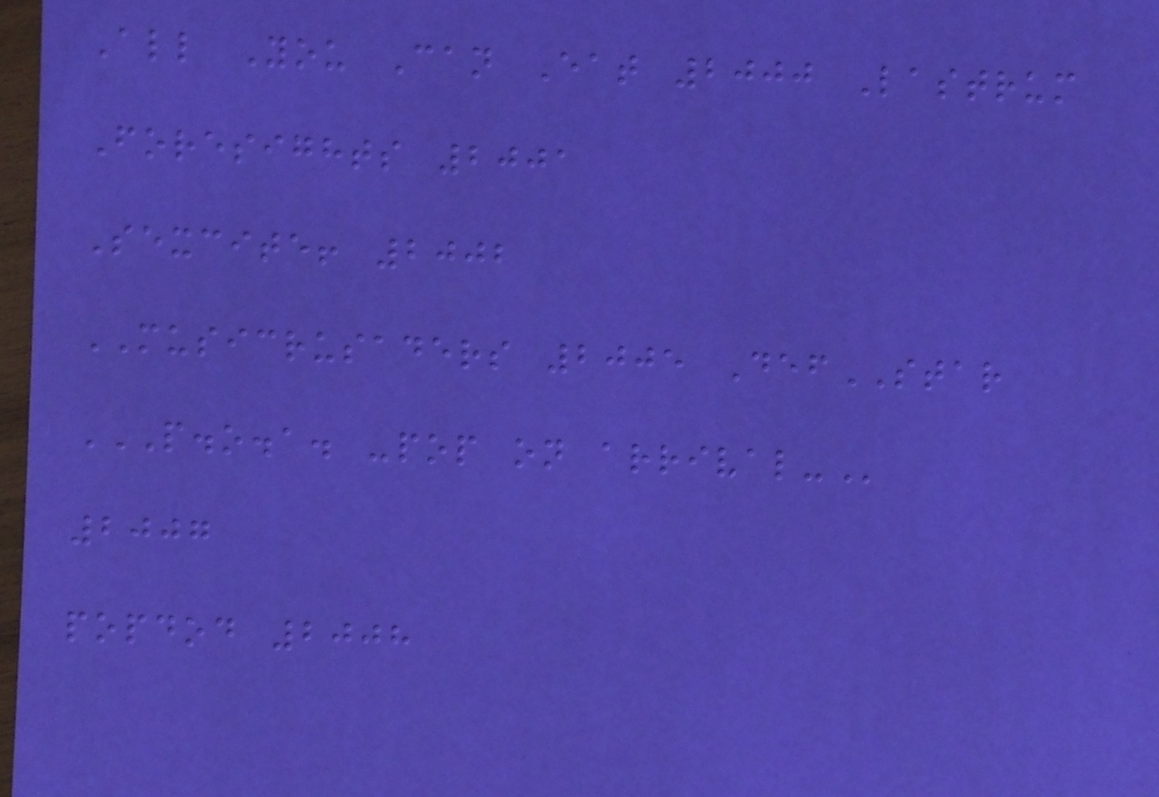All You Can Eat 2000 Lastrum
Foresights 2001
Sexcite! 2002
MUSICRUSADERS 2005 DefSTAR
P.O.A. -POP ON ARRIVAL-
2007
popdod 2008
